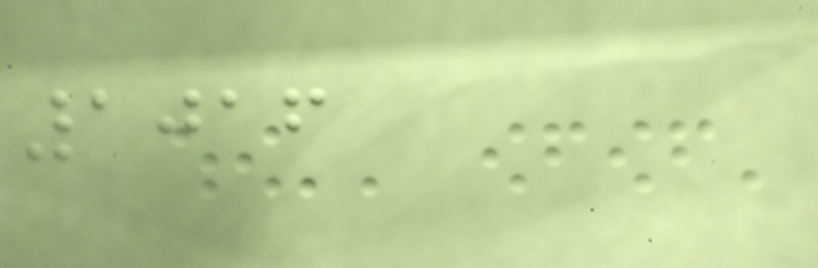1016
